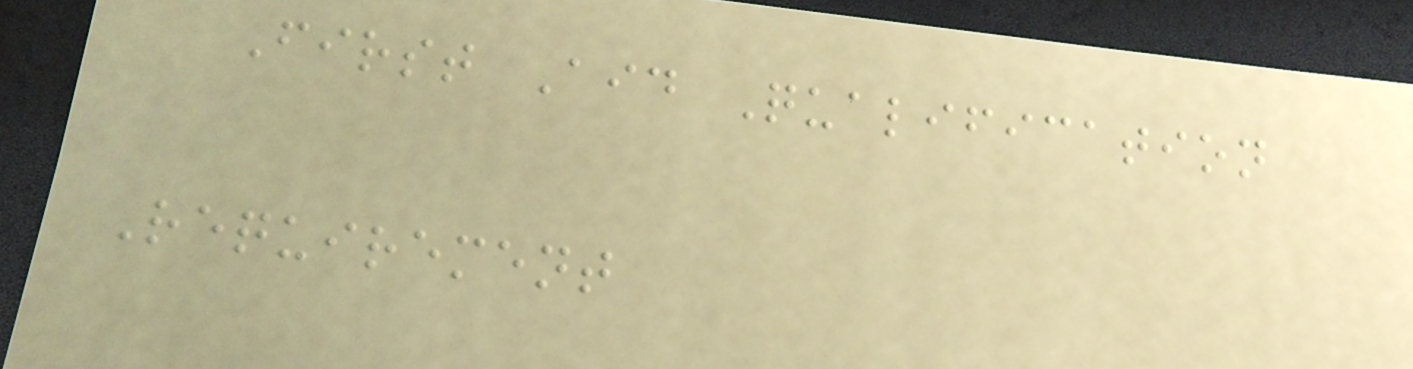First Aid Qualification
Requirement
